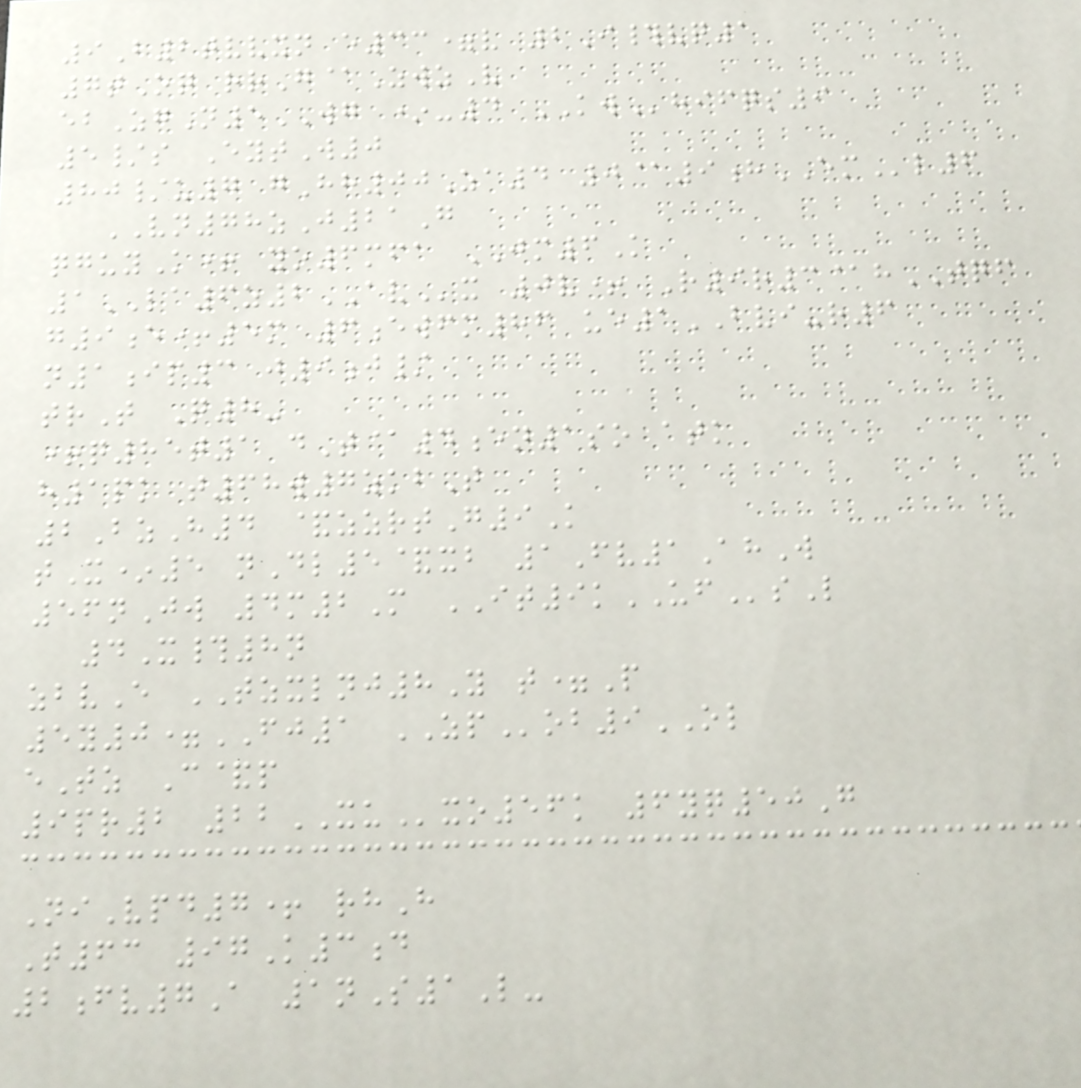9B2tvvxn e33=v 2I#vq1
7tOq rrG@ZwzV
ebZgN5WG *-4 KWhifqs9
5/s EytW0
80/u7 gHh00Za4 0@9hEMl6
VN78zJ21G
qguyK+ yo6mfa JM6K
1LA6z2AVx 0v+ R9r3@hTQF
g9e+5m 6ewfm86 ue1BVI-r6
n1ip3 j9j/
trT Q8-
+q85t1 dT@4en1so atk
h1pk t68w7zkbT
2BzH4 &zzrtG9K
tX*5 nDl5&xb 1Fv1AhW
56nJw 4m2M IT9kUFsL
4X#8n
zbvE TZXLNJ8Y t=P
5y0=FJ1 ZPob9OL
eTz C&p
9pr2 22XUxo56k 6yq50G
NiVpd7+ rhH
T63 97K3d
2fv7A 1nS1L-
